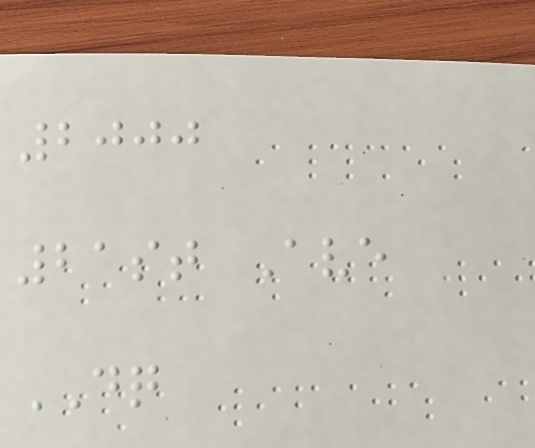2000
21st Ave
DQ
